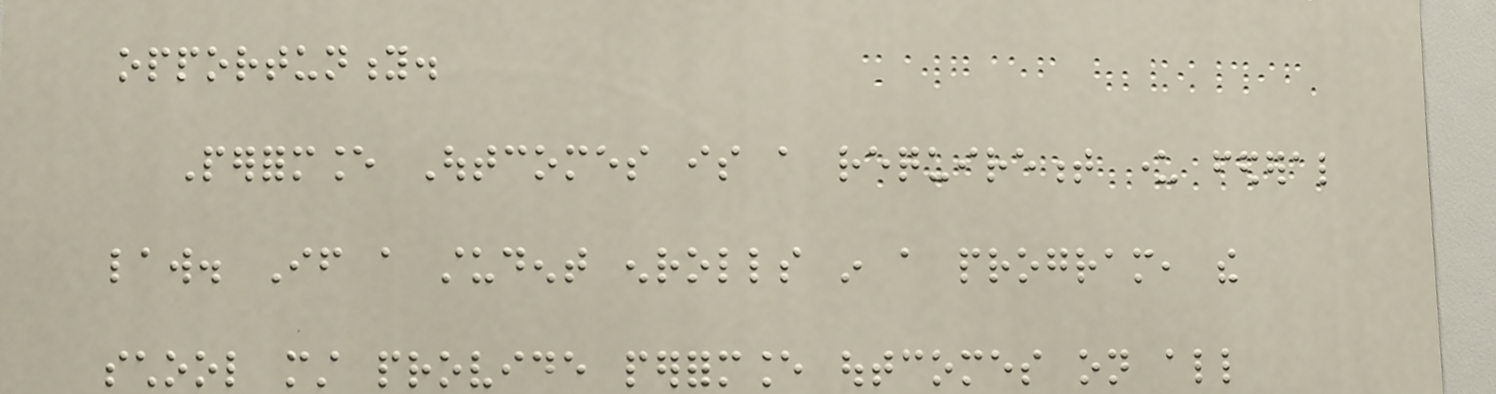opportunity.
Performance Outcomes is a requirement under federal
law. If a student enrolls in a program, the
school must provide performance outcomes on all
